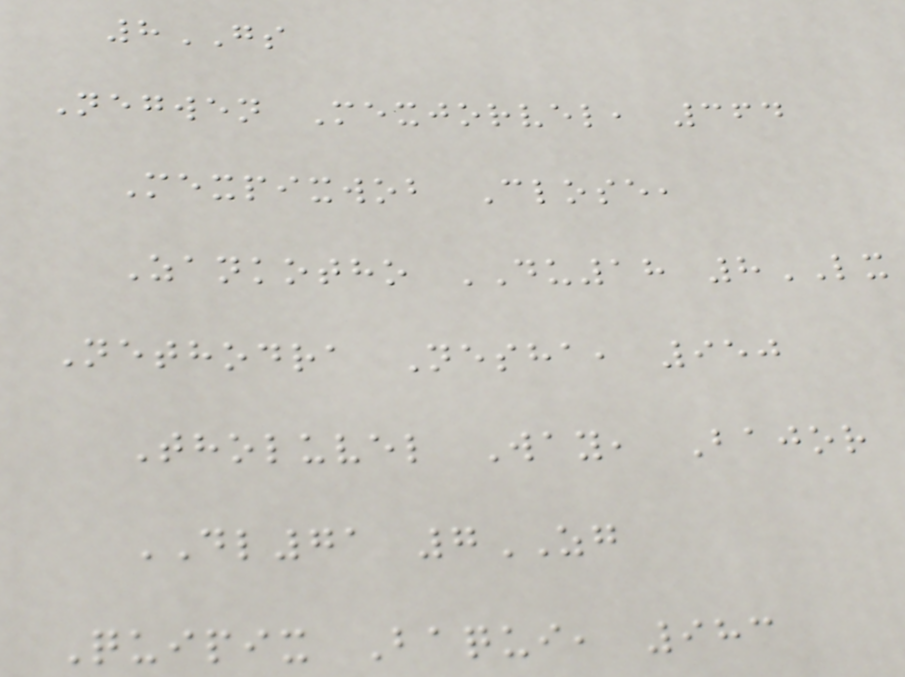8GS
Negwen Mexjorvel, 364
Mexpixwob Close,
Zankotho DU18 8LX
Nethodra Nesha, 950
Tholuvel Way, Bajor
DL71 7ZG
Quipix Baqui, 983
